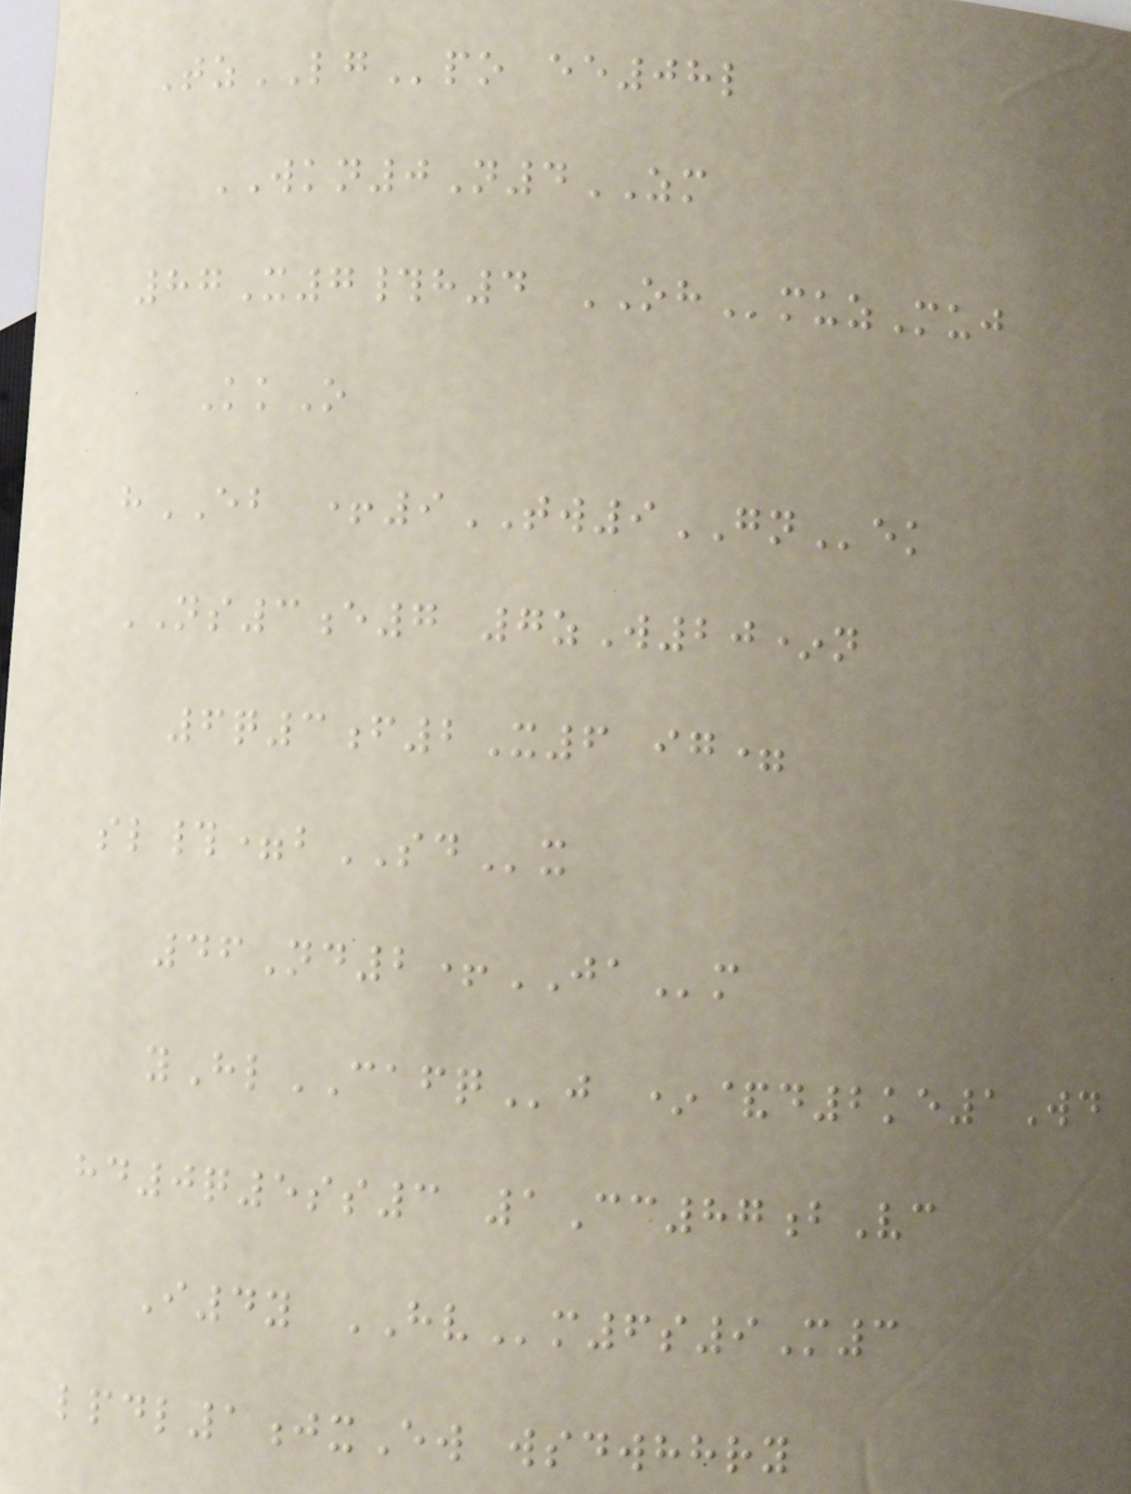TzLGpo ee08l
WKN0N4ZM
87X7#h4 OHmuzMuj
KkO
hEB +9TW9GNek
NS3e7 7zW20*n
6q3f2X6 ig=
sl#=bSDx
46Nd2+JAm
yHlCAFQj *&d2ke1Wd
hd0q5ss3 1Cc87bVc
I4y HVm6s9M3
lpdl1jxEw wsdwhhry
